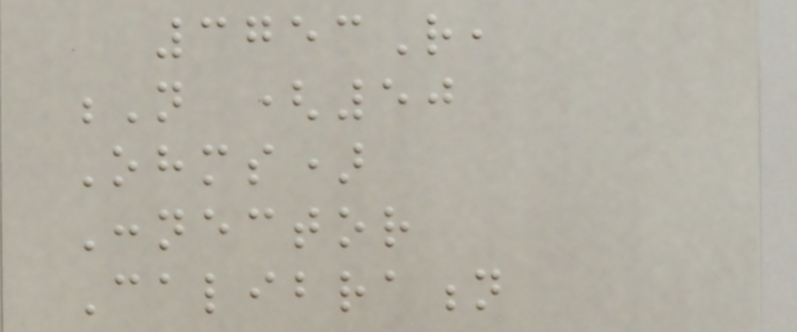3753R,
N (50
Ohms)
Connector
Calibration
